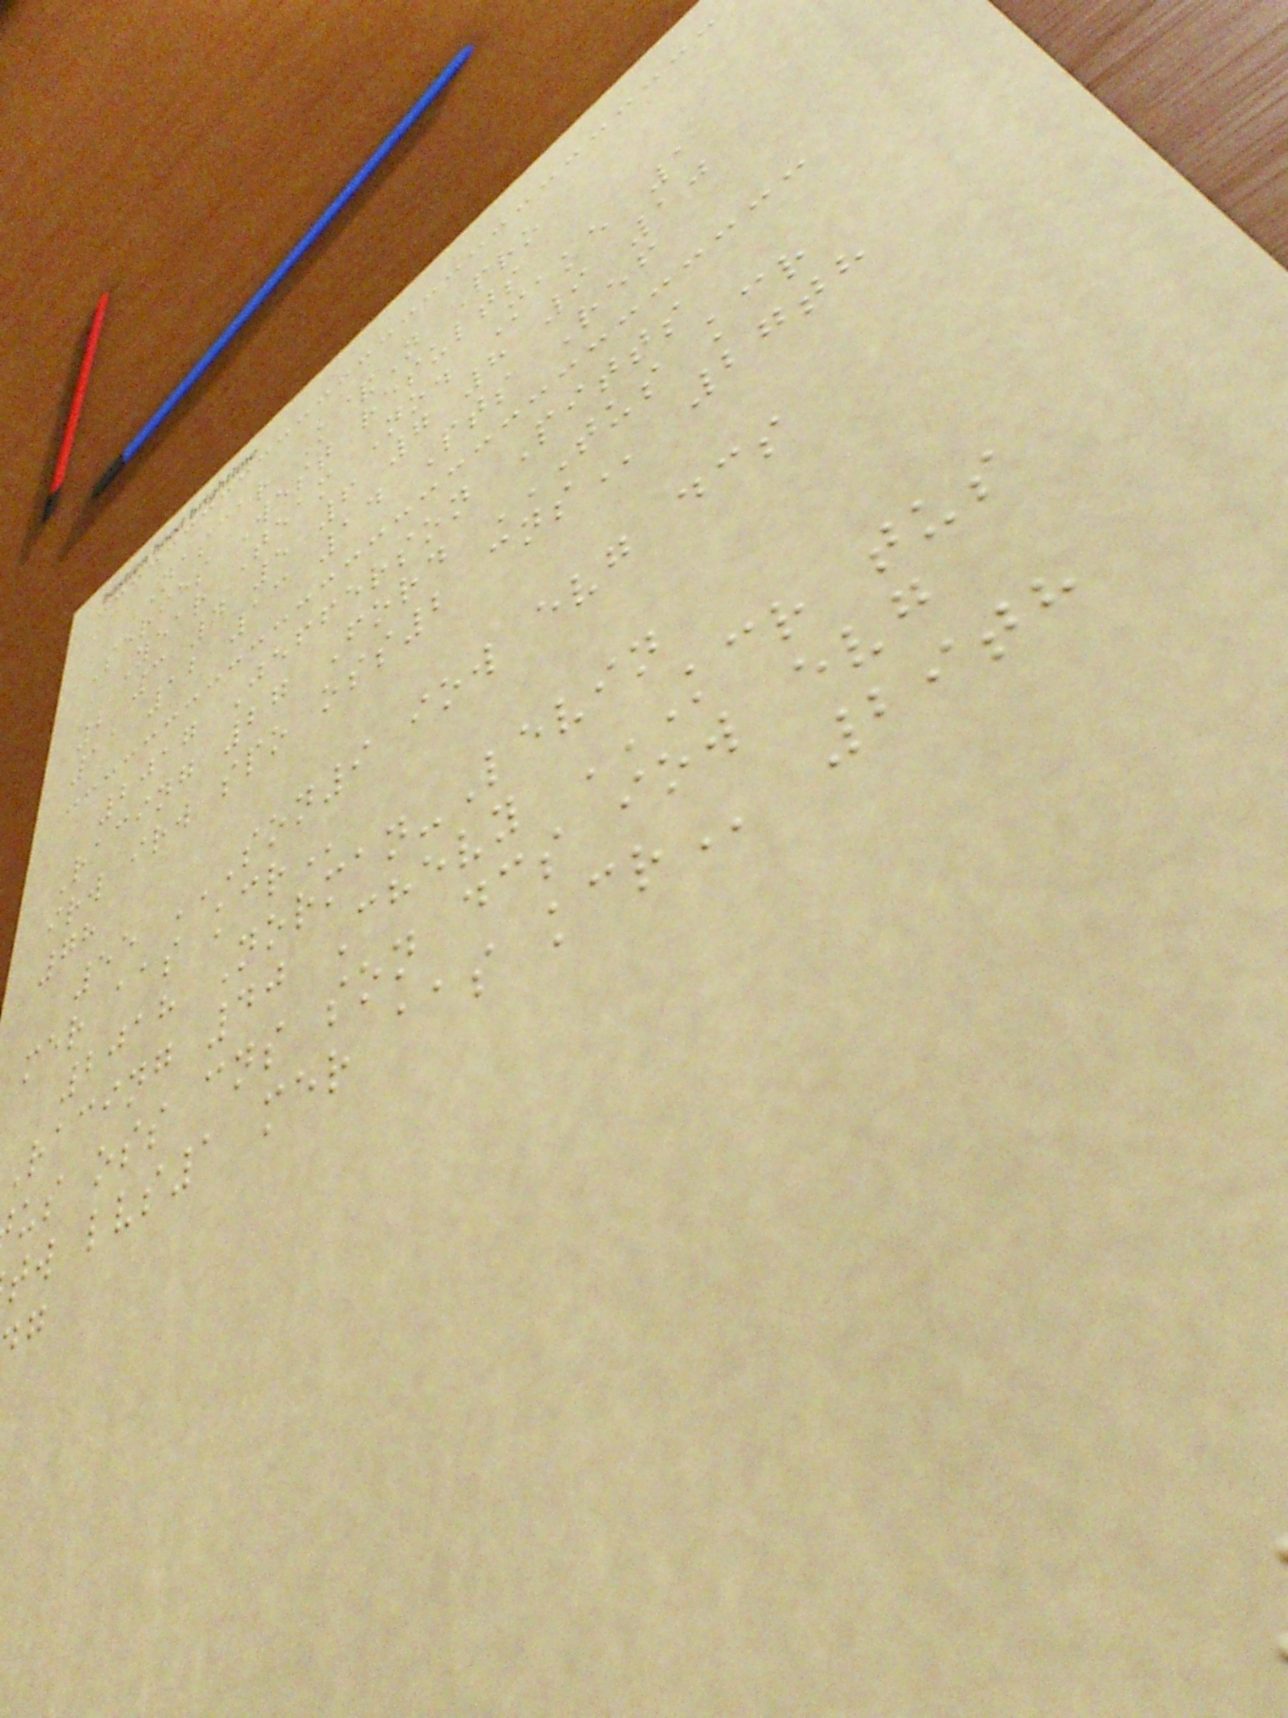NASCAR K&N Pro
Series West results
Year Team No. Make 1
2 3 4 5 6 7 8 9 10
11 12 13 14 Pts Ref
2017 Jefferson Pitts
Racing 27 Ford TUS KCR
irw irw spo oss2
78
55 SON9 IOW EVG DCS
mer aas
2018 Norman-Levin
Racing 40 Chevy KCR TUS
us oss cns son dcs iow evg
tw lvs1 mer aas
